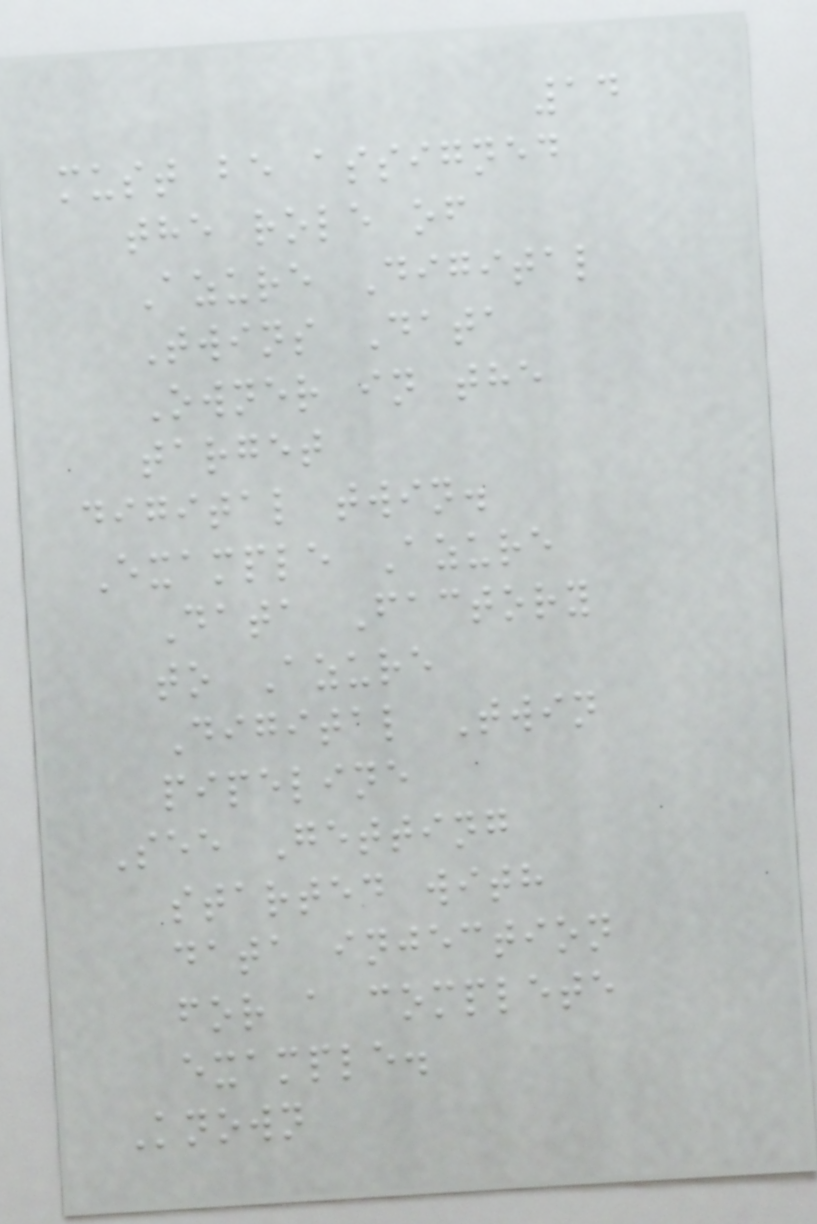14
must be assigned
the role of
Azure Digital
Twins Data
Owner in the
target
digital twin.
Example Azure
Data Factory
to Azure
Digital Twin
pipeline
See Getting
started with
data injection
for a complete
example.
Known
